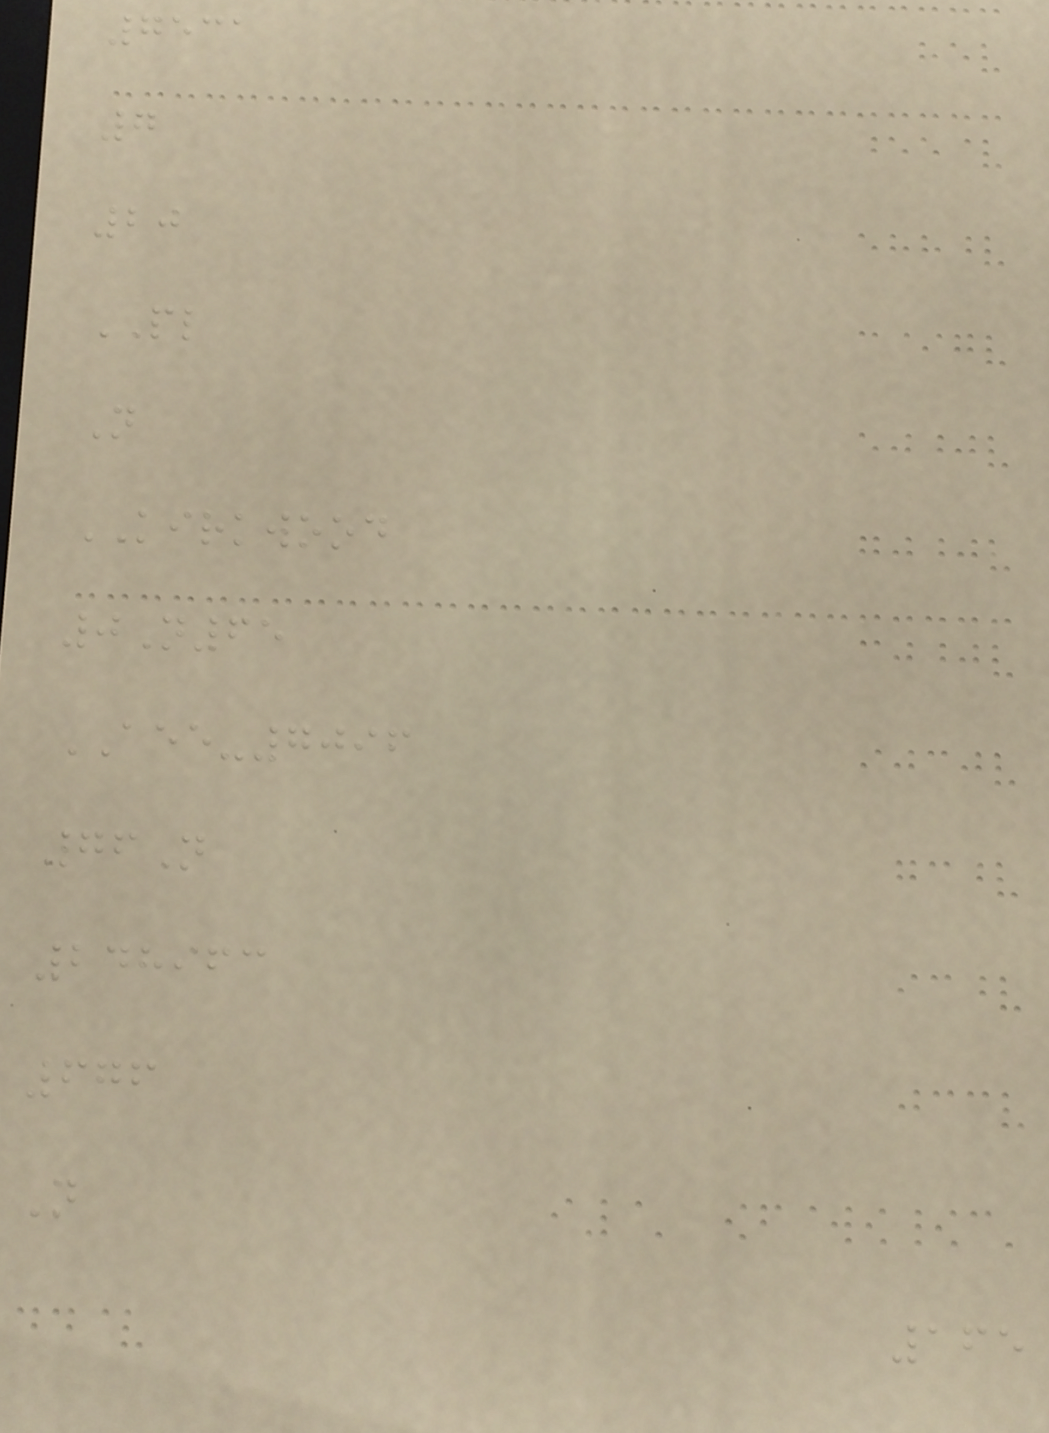7531
7
20
PL
N
KIRKWOOD
0N65
AEE-7096
76N
248963
676
N
165
